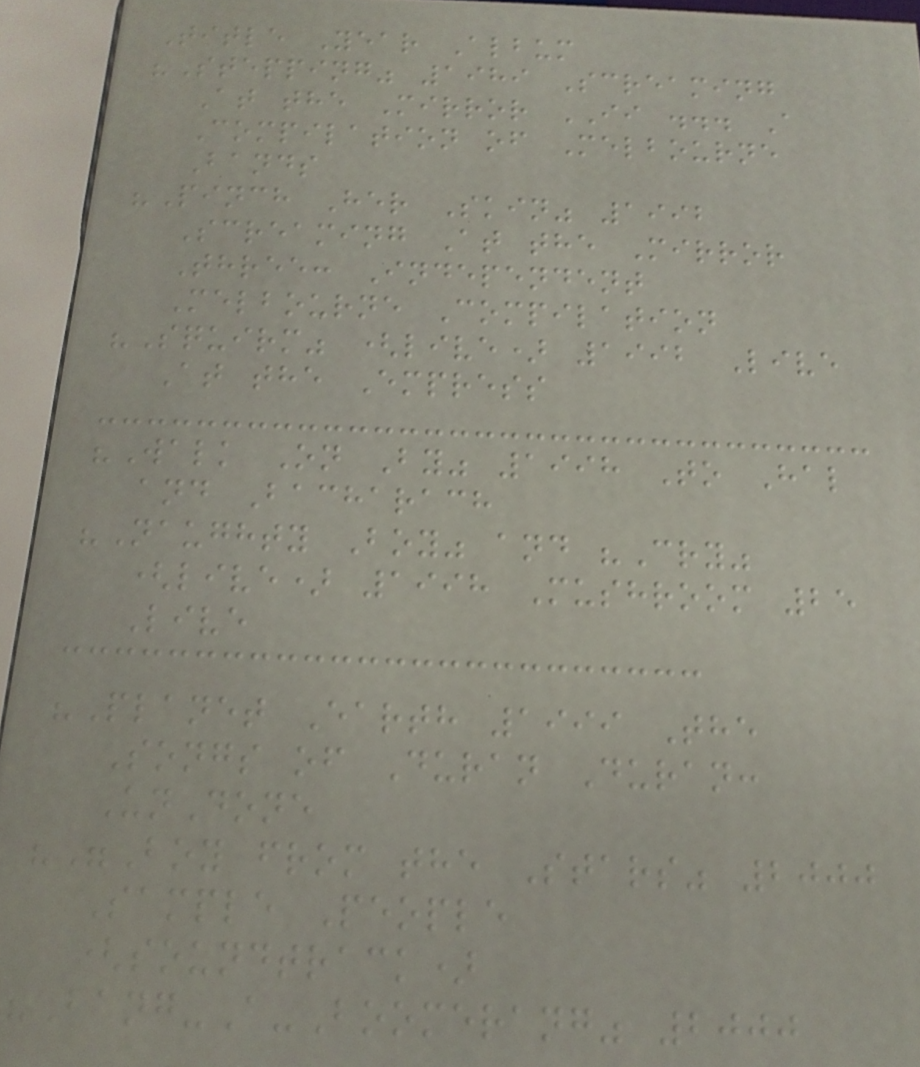Title Year Album
"Stepping" 1989 Screaming
At the Mirror II ... A
Compilation of Melbourne
Bands
"Pinch Her Skin" 1992
Screaming At the Mirror
Three: Independent
Melbourne Compilation
"Squirm" (live) 1992 Live
At the Empress
"Walk On By" 1998 To Hal
and Bacharach
"Naughty Boy" and "Cry"
(live) 1998 Mushroom 25
Live
"Planet Earth 1999 The
Songs of Duran Duran:
UnDone
""Boy from the Stars" 2000
Sample People
(soundtrack)
"Bang-A-Boomerang" 2000
